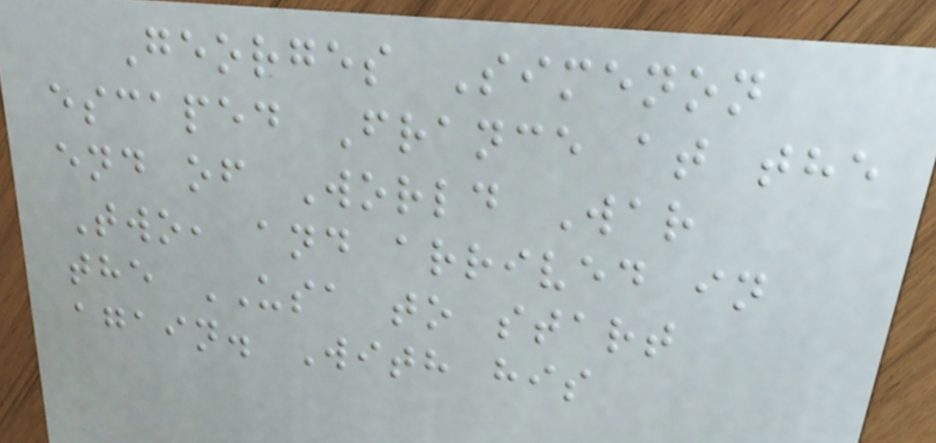Georges Simenon
escaped France at the
end of World War
Two, and arrived in
the USA to start
again. With his
